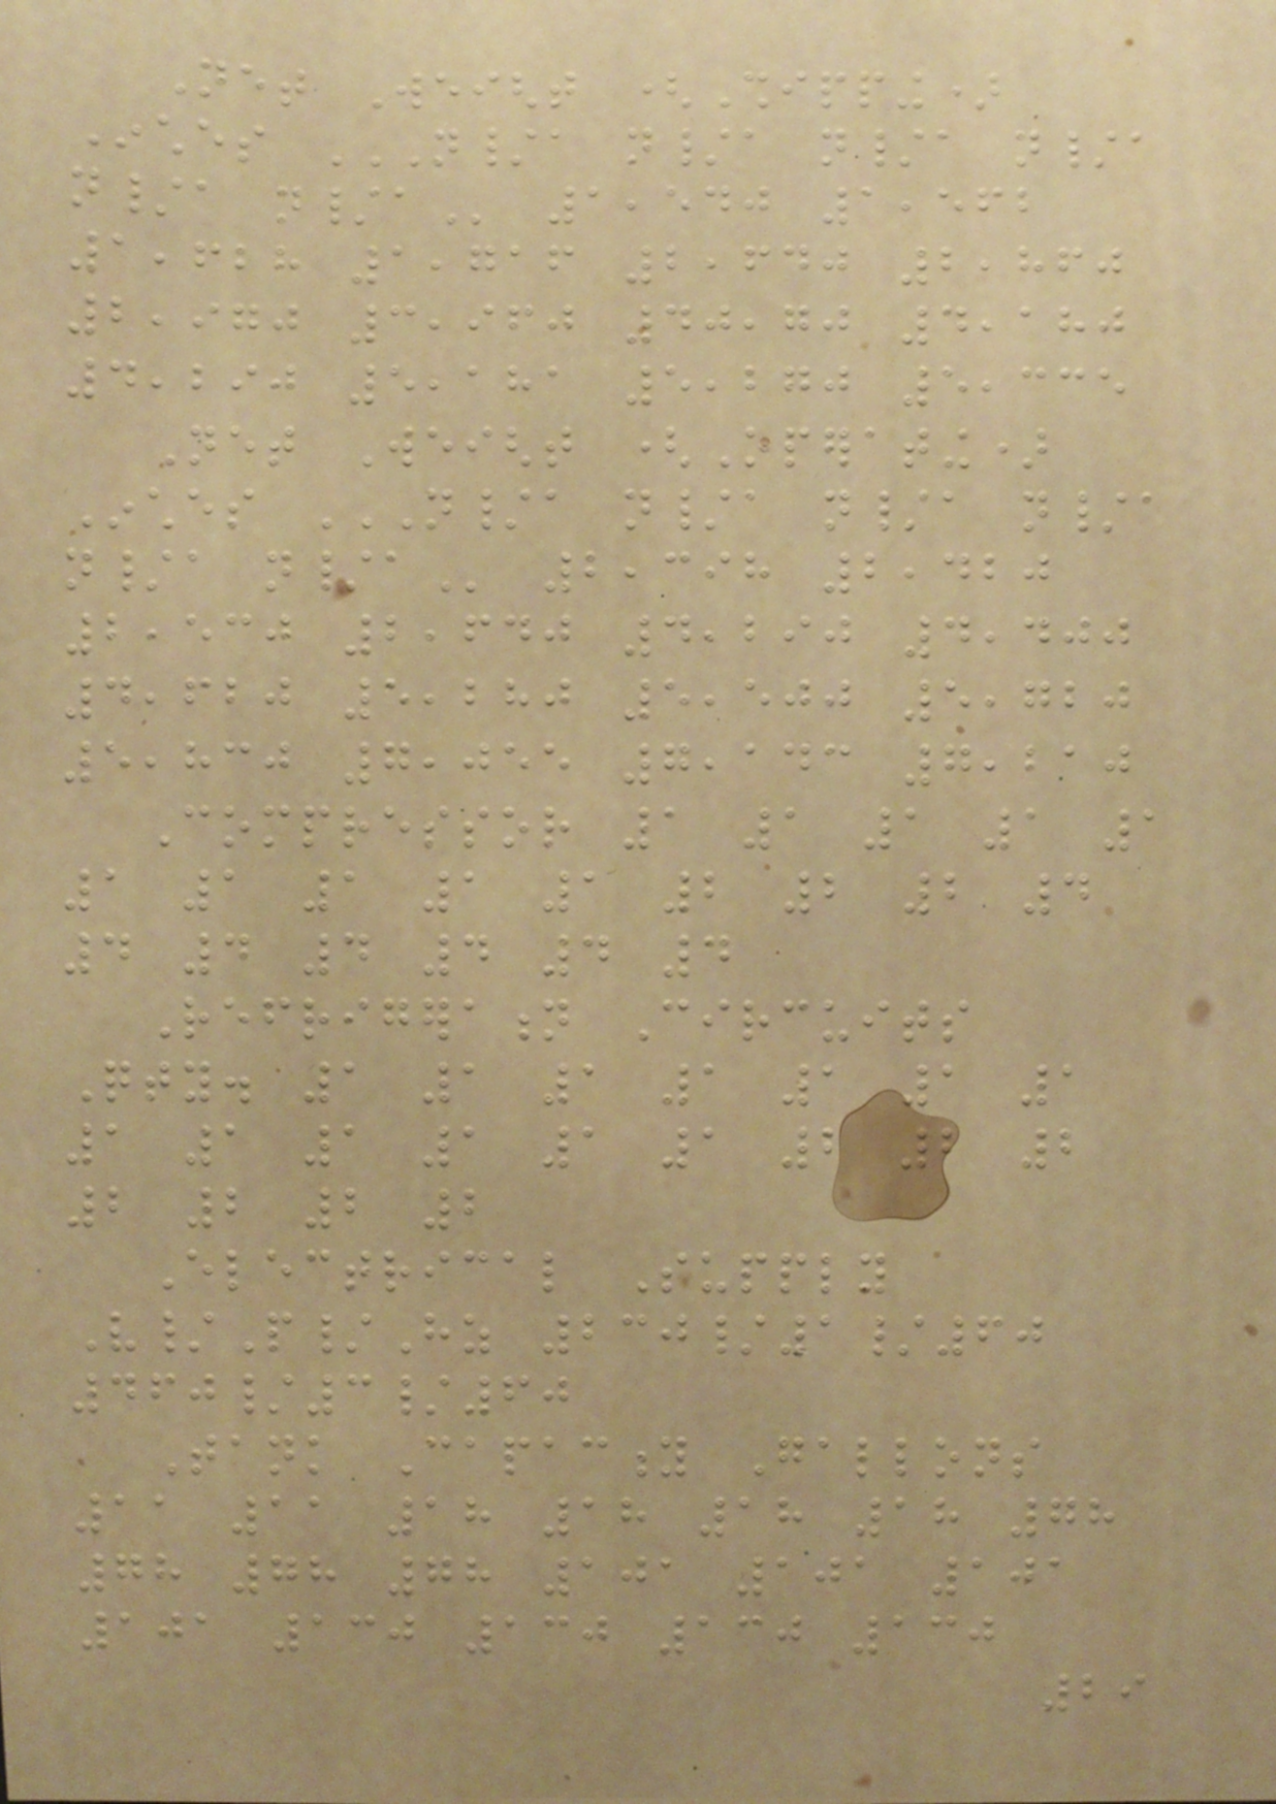Net Weight (Shipping)
Inches N/A N/A N/A N/A
N/A N/A 1,540 1,562
1,628 1,716 2,640 2,860
2,970 3,960 40,70 4,180
4,290 5,181 5,270 5,335
Net Weight (Operating)
Inches N/A N/A N/A N/A
N/A N/A 2,398 2,420
2,530 2,640 4,290 4,400
4,620 5,280 5,500 5,720
5,830 7,055 7,143 7,210
Compressor 1 1 1 1 1
1 1 1 1 1 2 2 2 4
4 4 4 4 4 4
Refrigeration Circuits
Qty. 1 1 1 1 1 1 1
1 1 1 1 1 1 2 2 2
2 2 2 2
Electrical Supply
V/P/Hz 230/1/60
460/3/60
Tank Capacity Gallons
11 11 18 18 18 18 78
78 78 78 101 101 101
101 130 130 130 130
29
